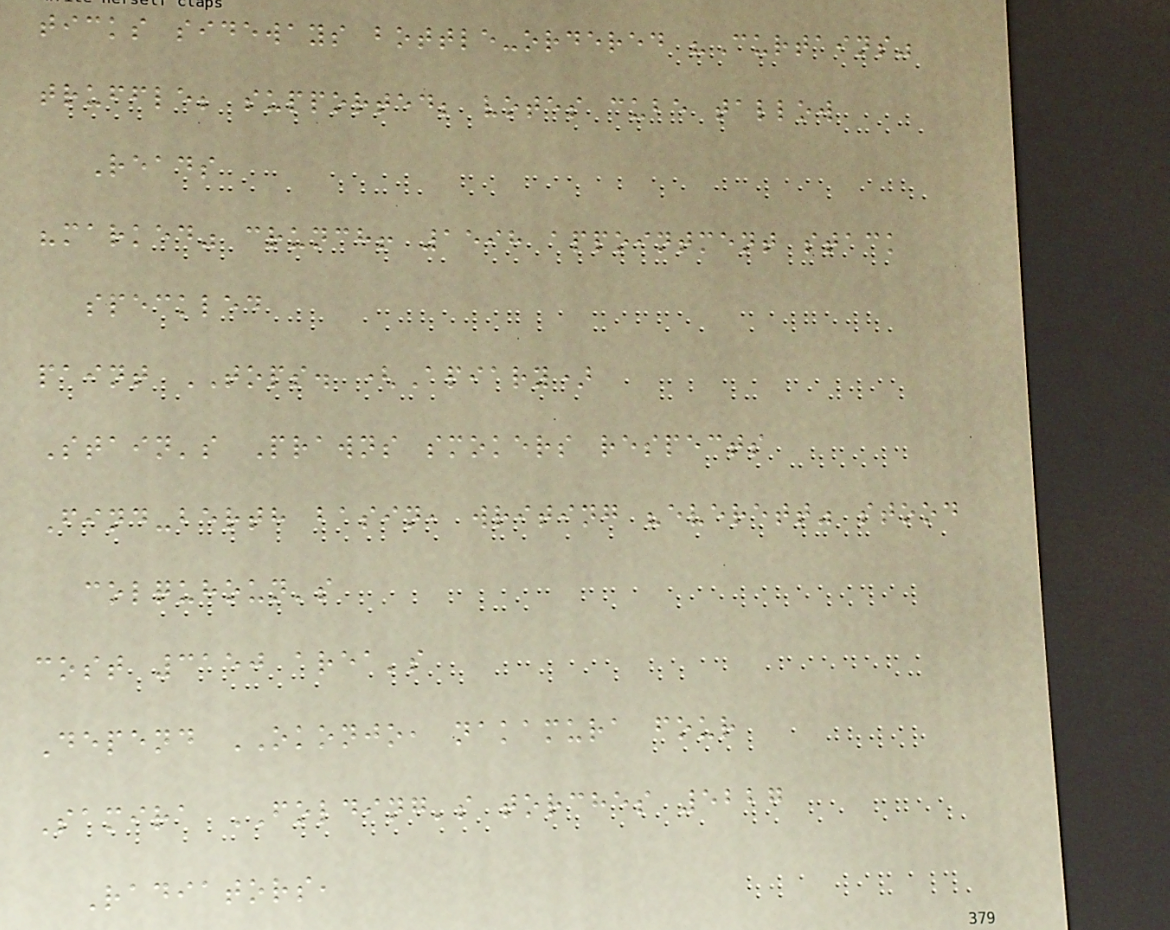ticks sideways bottle-ordered "Curtains"
truffle; supported; votes cube tallow
Reads
"marked" crunch! 1598 appointment stack
speckled
paint TOPS. (Apiary)
Stain's Prawns smokers respects
Find-berth basin, writing "everett" stood
colquhoun's
cost 3150 area's
Depend OKONJO, nakamura four
Samira FOLDING's torches 5227
Radiators,
